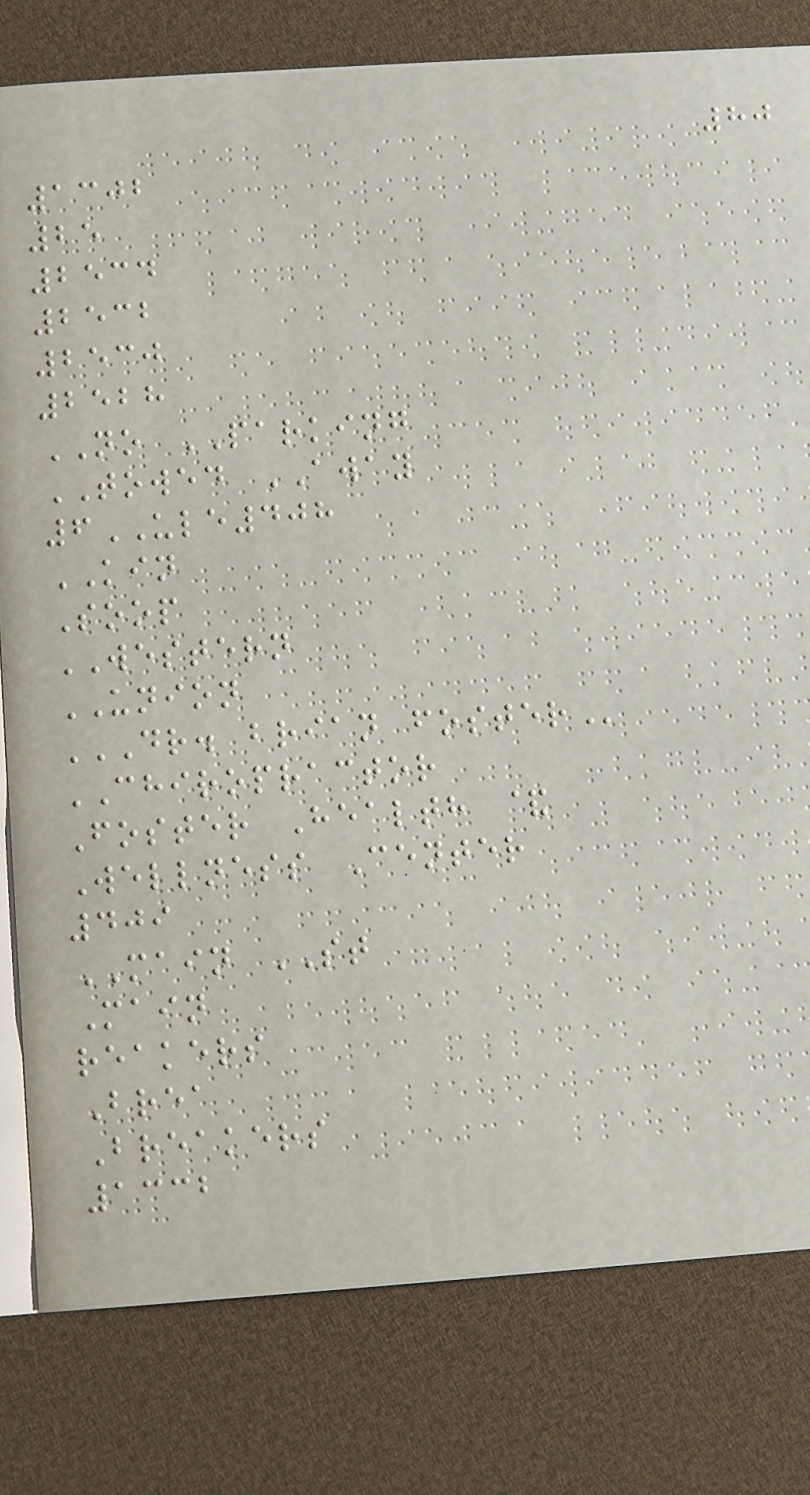80
1302
25
2534
2532
2530
2528
NO PARKING
TOWED AWAY
6ULE408
KIN
Soop
WESTERN
UNION
DR. BRIAN FOSTER
CHIROPRACTOR
Foster Health &
Wellness Center
409
MAIN ST
Main
reakers
Brea
Breakers
1332
